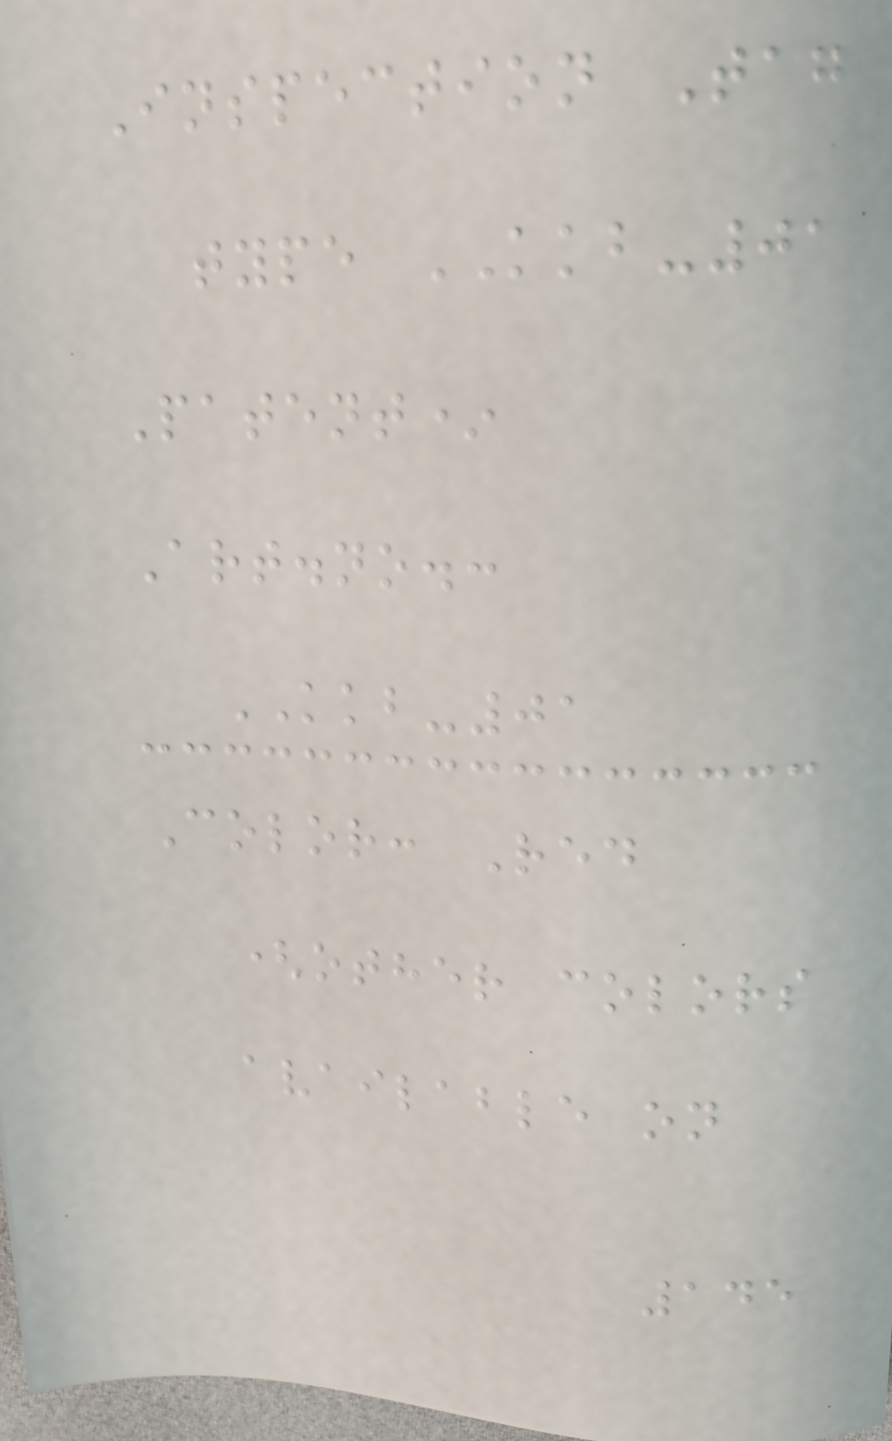Inspection Tag
type KKB-01
Patent*
Art.no.:
KKB-01
Color: Red
(other colors
available on
145
